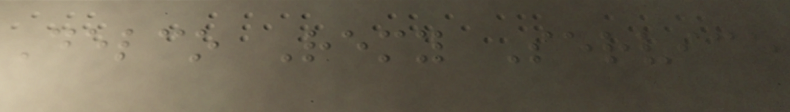Delco Remy Service
